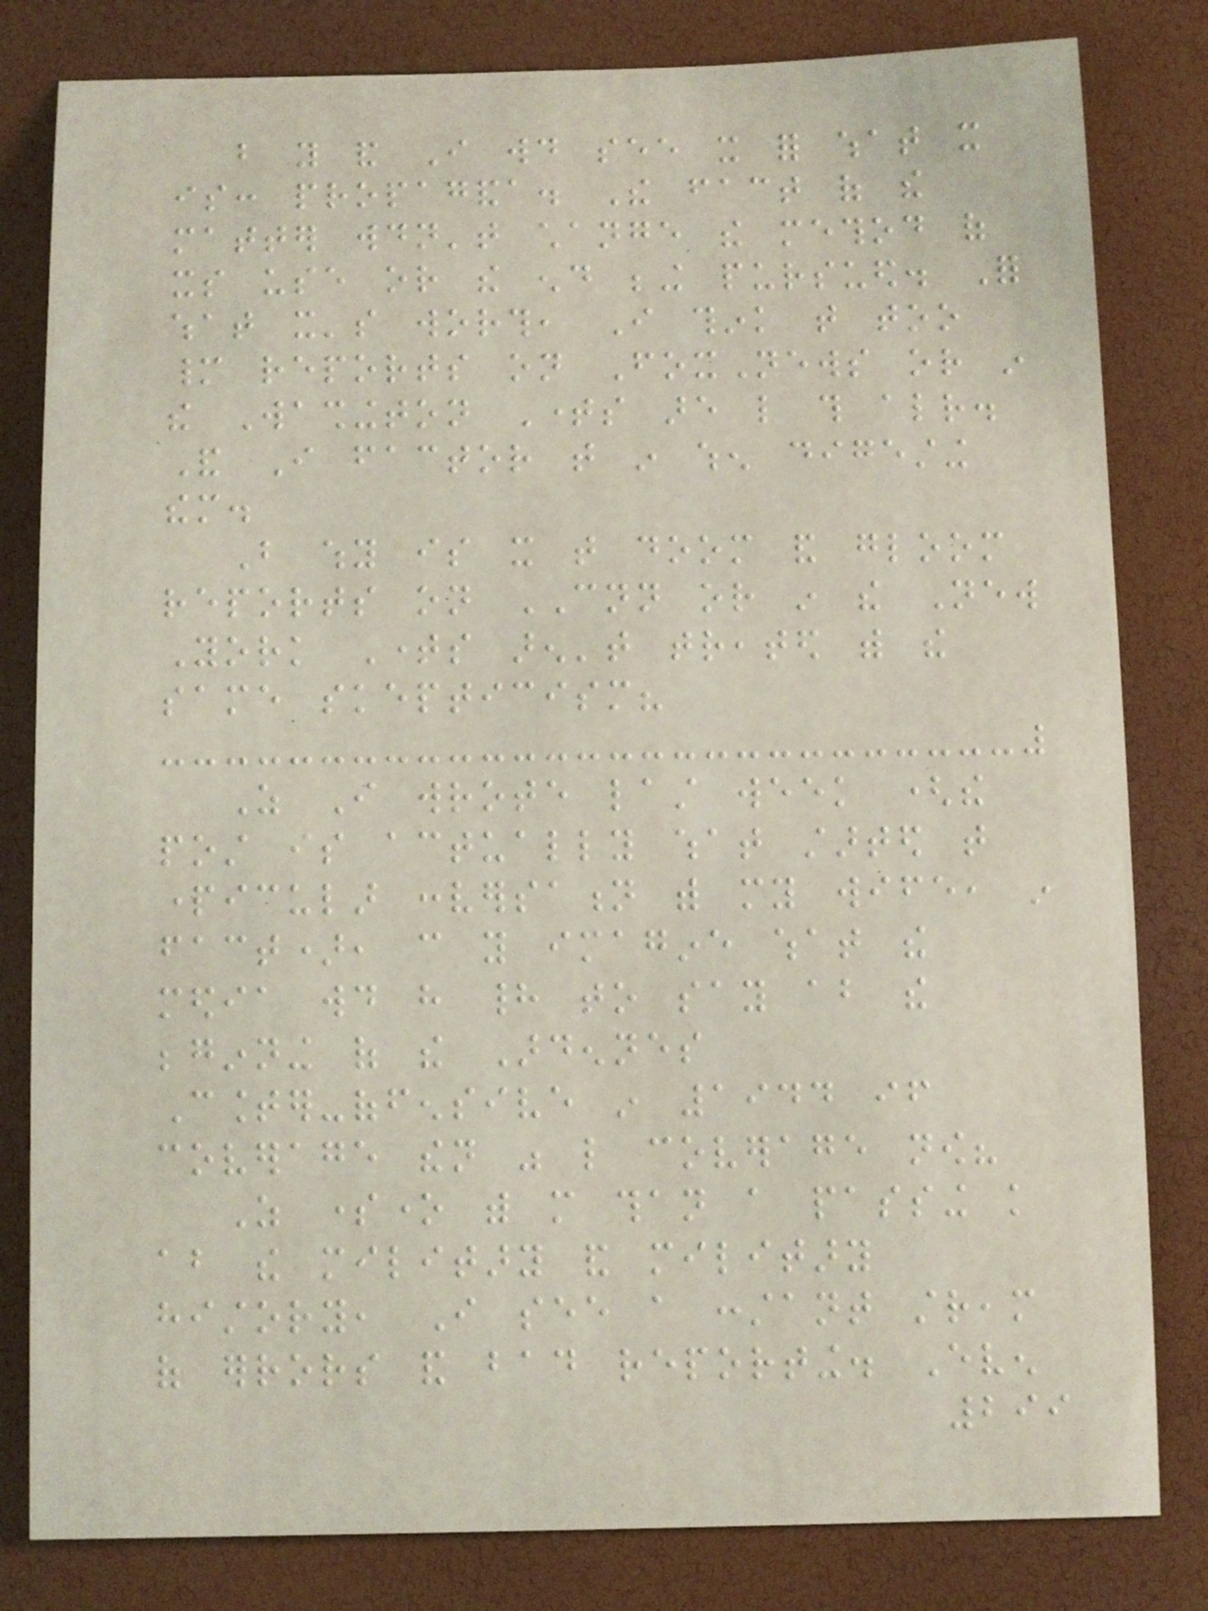but you and I would see it for what it
is: propaganda. The fact of the
matter wouldn't change the method of
its use or the end being pursued. For
what it's worth, I think that too
many reports on FoxNews or in
the Washington Times are like this already.
And I factor that in when digesting
them.
But why is it that doom and gloom
reports on CNN or in the New
York Times aren't treated with the
same skepticism?
As I wrote last week (the
post is actually what started that
particular conversation with my wife, in
fact), can you imagine what the
media would have had to say about the
beginning of the Ardennes
Counter-offensive in 1944 if
coverage then was like coverage now?
As someone with more than a passing knowledge
about the military and military
history, I see a constant stream
of errors and bad reporting. Even
299
